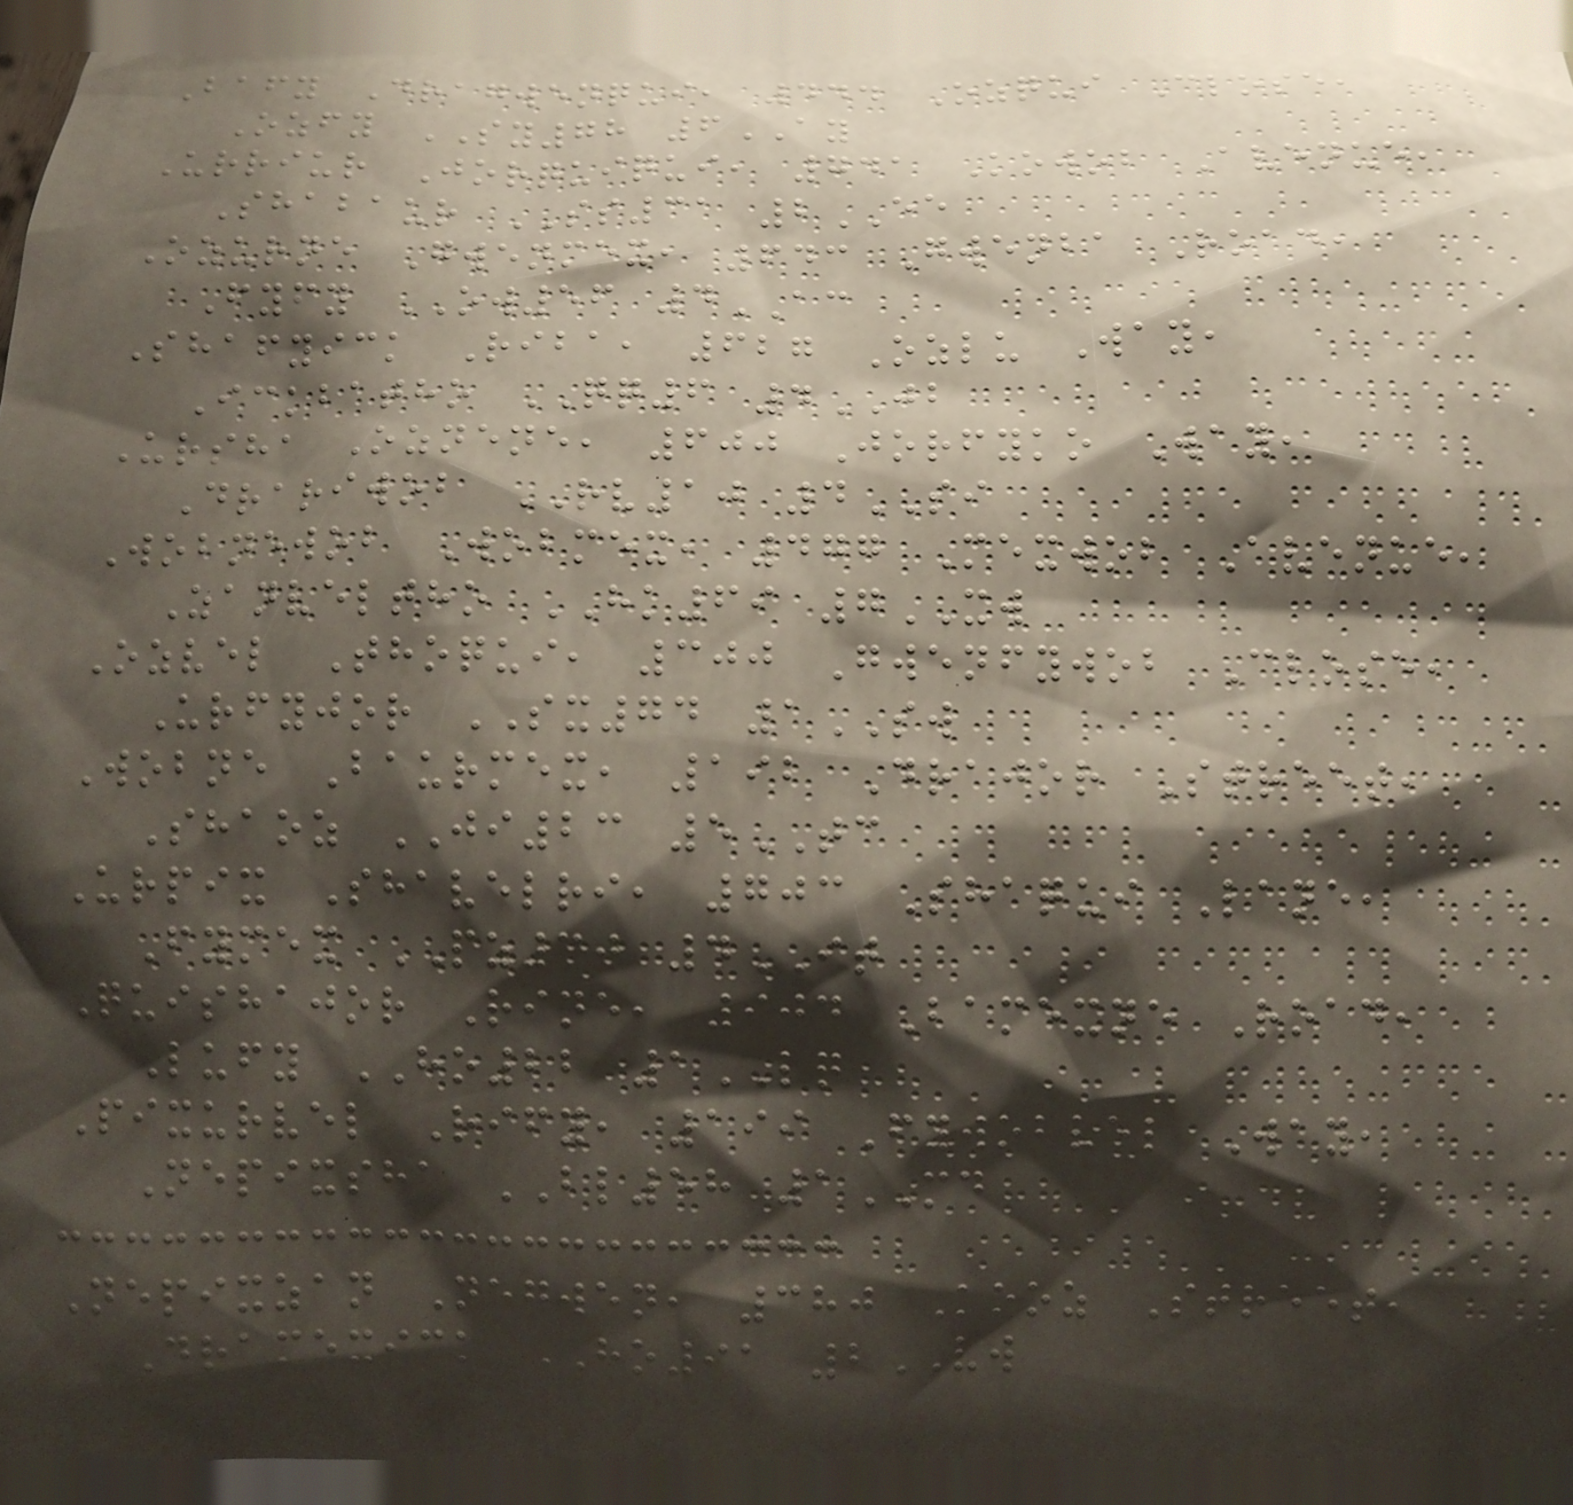Bafy Dragwenqui, 444 Ozqui Close,
Ozfy SY78 6AY
Urriur Jorquiqui, 741 Kowob Avenue,
Shabaur SS31 2EE
Ozurne Gwenmex, 643 Gwenba Road,
Fyfy OW56 4AC
Shafyick Riba, 627 Ozlu Way,
Ickbatho QQ6 4JB
Ursha Oznene, 600 Jorfyko Way,
Drariwob RV10 4SI
Wobnewob Wobmex, 477 Mexwob Avenue,
Zanveltho HK69 7XW
Ozvel Thoqui, 300 Gwenfywob Close,
Urfyjor SX74 1SW
Wobne Baurmex, 192 Drajor Street,
Shaoz JI23 5TC
Urpix Shavelri, 703 Shaqui Lane,
Fymex PZ30 4IT
Quishajor Rine, 904 Bamexne Road,
Lufy HO22 1LQ
Pixurvel Rify, 199 Fywobvel Way,
Nepixsha BL58 1MD
Nepixzan Negwen, 380 Kooz Street,
Dramexick HO91 2VW
